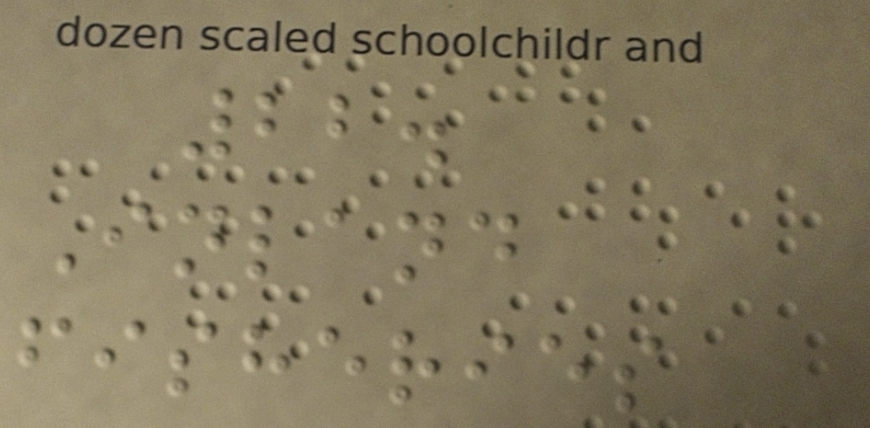22.
Inland
fisheries
